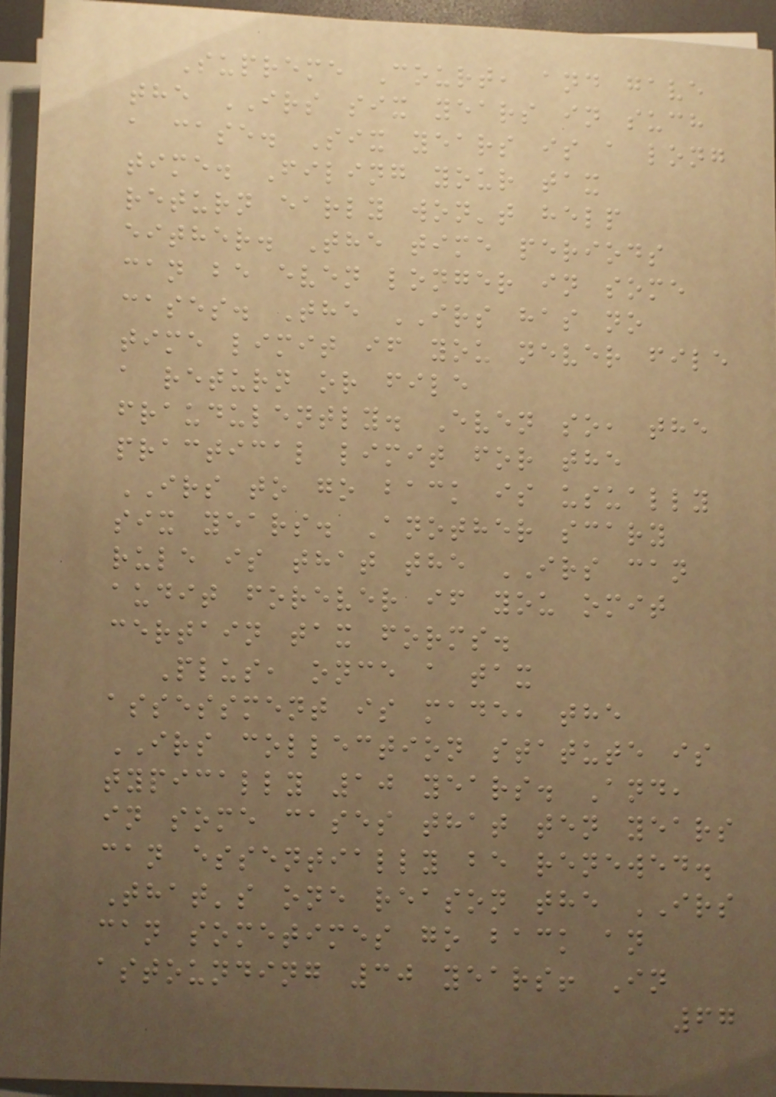Supreme Court, and gave
the IRS six years in such
a case. Six years is a long
time. Filing your tax
return early won't help
either. The time periods
can be even longer in some
cases. The IRS has no
time limit if you never file
a return or file
fraudulently. Even so, the
practical limit for the
IRS to go back is usually
six years. Another scary
rule is that the IRS can
audit forever if you omit
certain tax forms.
Plus, once a tax
assessment is made, the
IRS collection statute is
typically 10 years. And,
in some cases that ten years
can essentially be renewed.
That's one reason the IRS
can sometimes go back an
astounding 30 years! In
67
